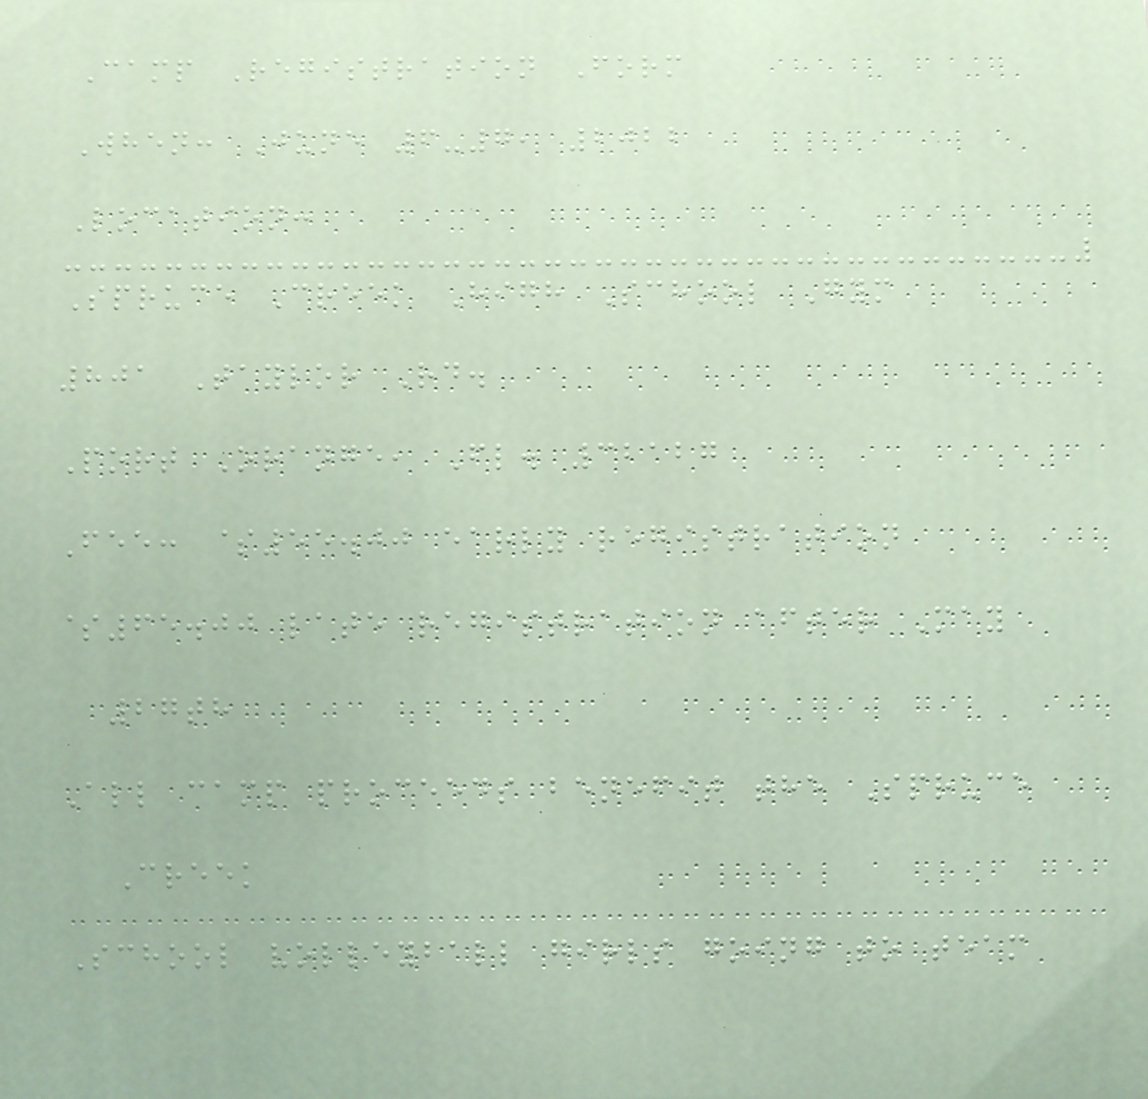Camp Registration Form
When: June 6-7, 2022
Location:
Spruce Creek High School Gym
801 Taylor Rd.
Port Orange, Fl. 32127
Fee: $55.00 early registration
$65.00 late registration after May
27th
All camp proceeds benefit the Spruce
Creek
School volleyball girls going to team
